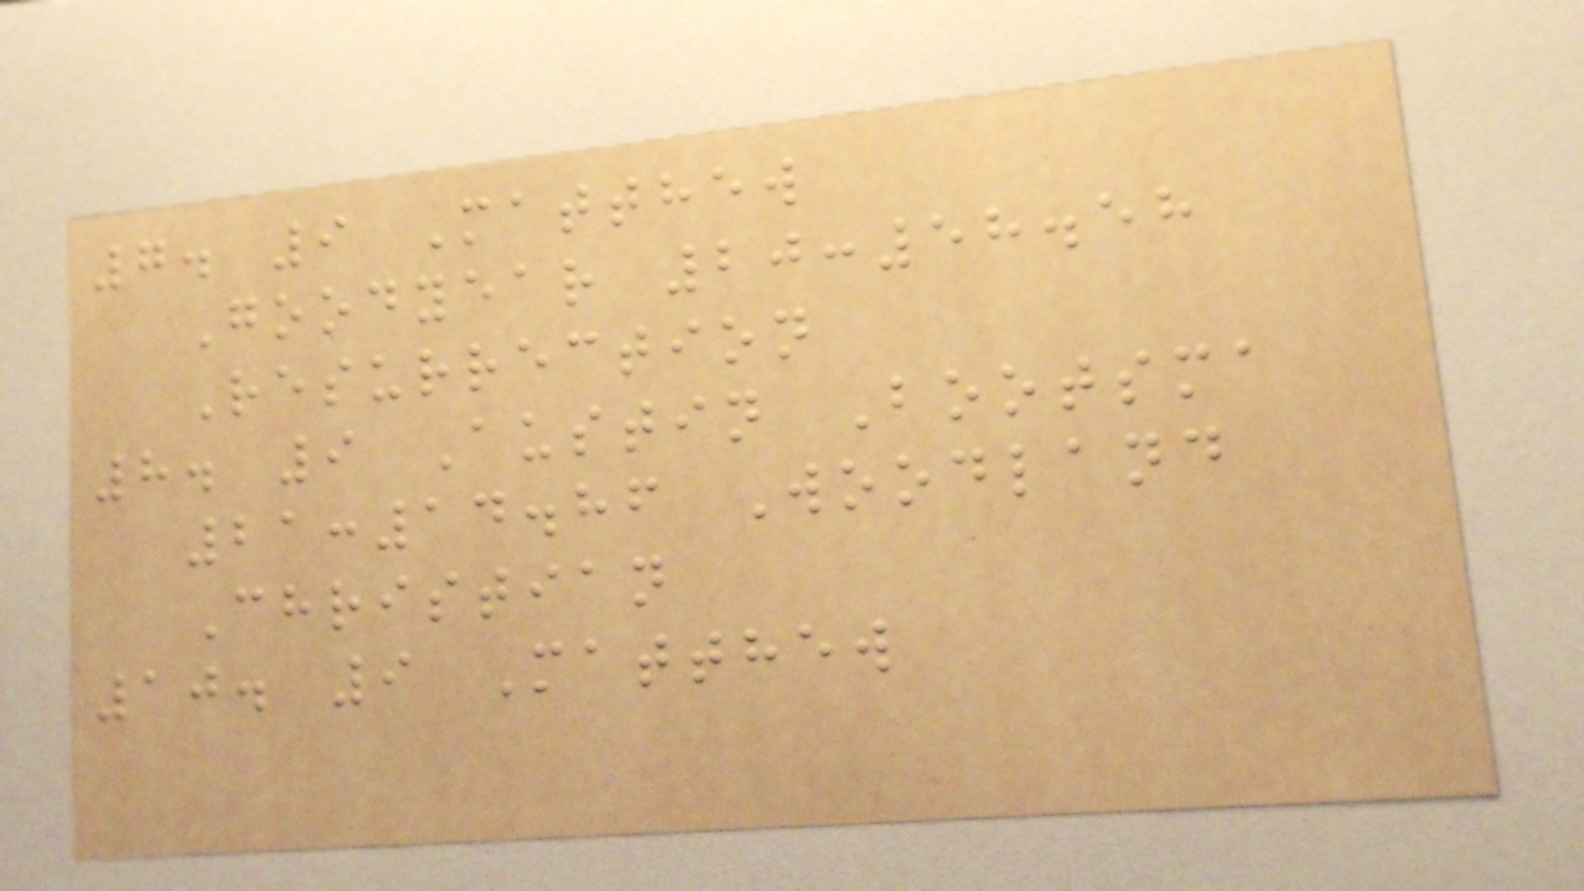7. 9 Matthew
Goodyear 20:58.58
Resurrection
8. 9 Austin Bootsma
21:14.86 Woodland
Christian
10. 9 Matthew
